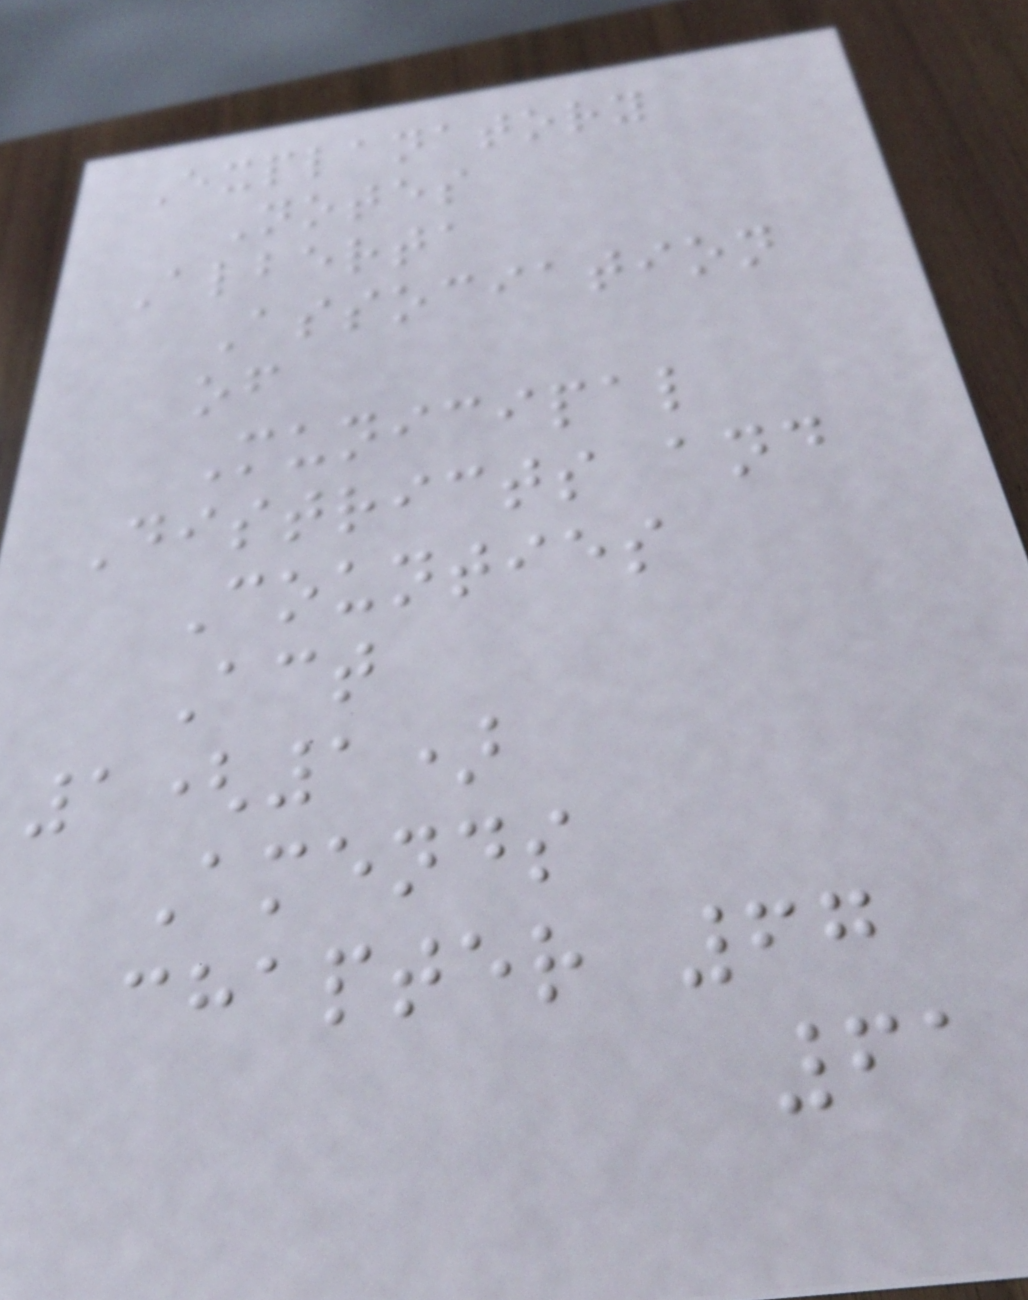Explanatory
Notes
Alberta
Association
of
Municipal
Districts and
Counties
Act
1(1)
Amends
chapter 67
61
